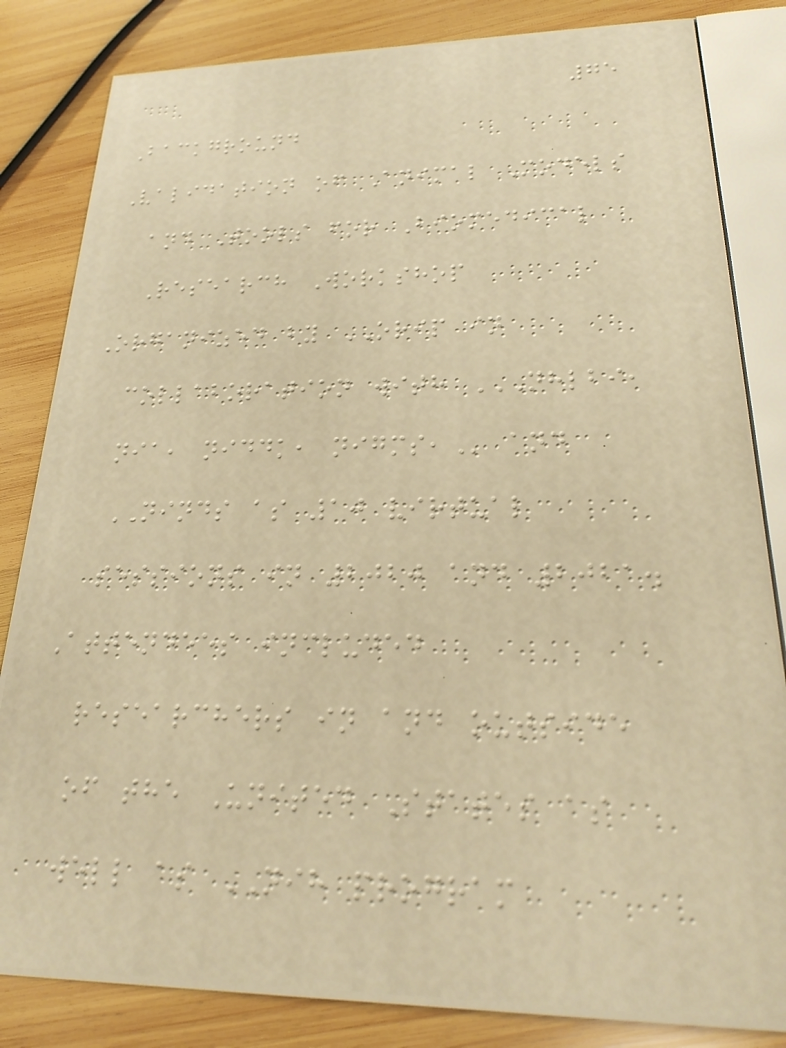75
Background
Validation of Animal Models
and Tools for Biomedical
Research Workshop
Organized by ORIP in
collaboration with NHLBI,
NIA, NIDDK, NIGMS, and
NINDS as 10 virtual
sessions in 2020 and 2021.
Attendees included
researchers in and outside
of the United States as
well as NIH program
